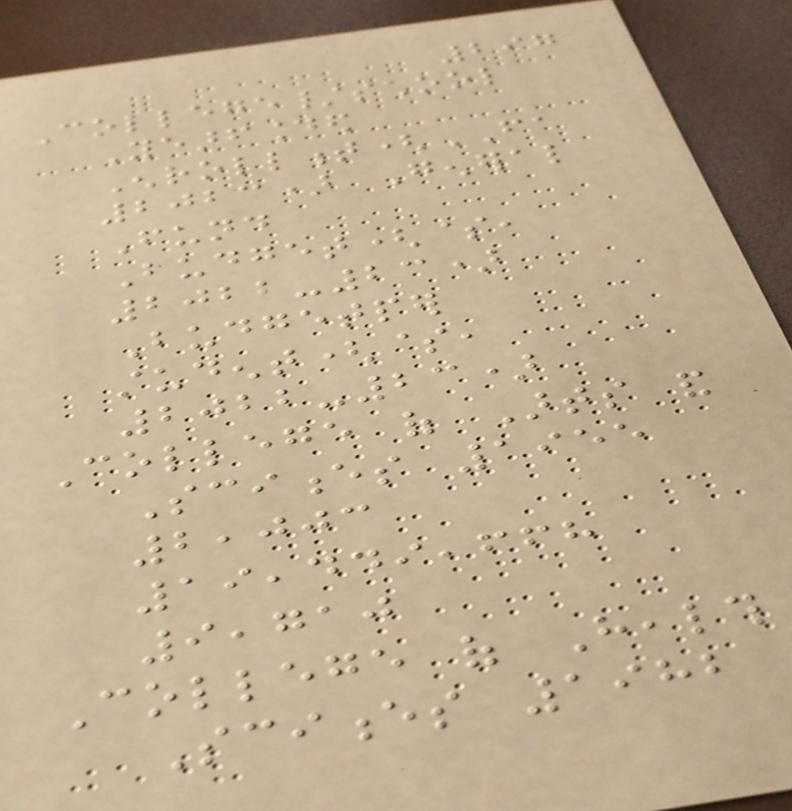297
College/school
Yearfounded
Enrollment(FA
2023) General
Fund
Budget($,
2022-23)
Budgetper
student($,
2022-23)
College of Arts and
Sciences 1955
2,003
19,449,668
9,710
College of Health
Sciences 1982
